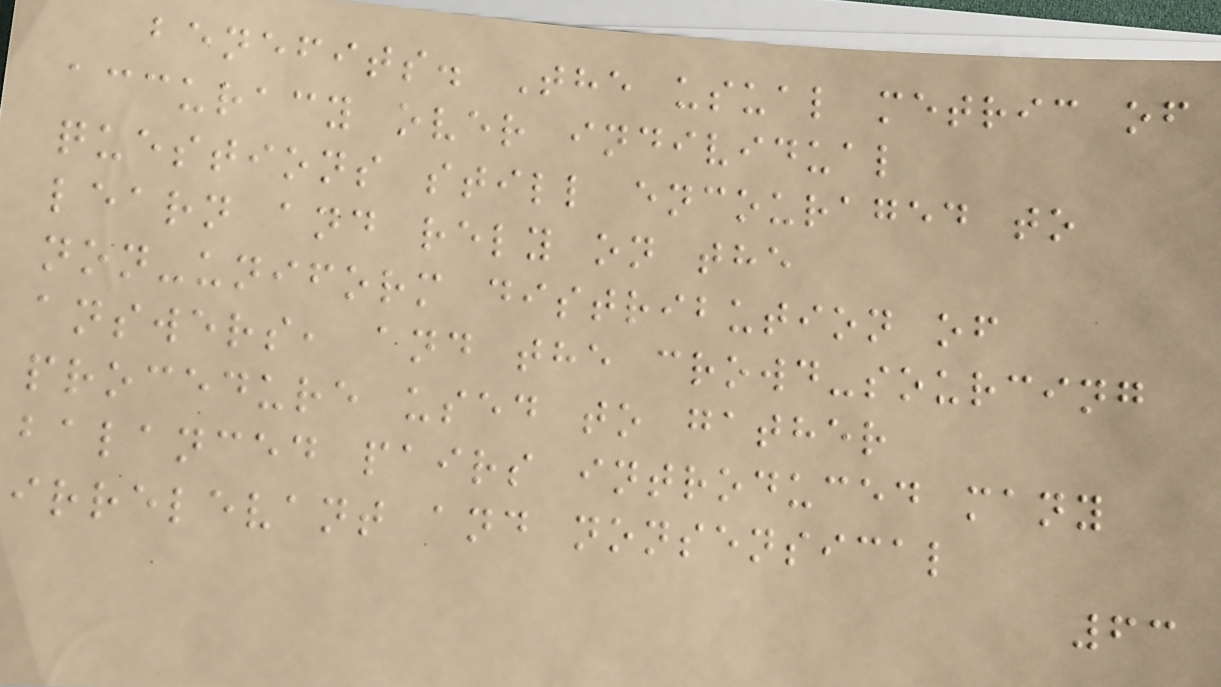benefits. The usual metric of
accuracy over individual
questions still encouraged to
learn and rely on the
non-uniform distribution of
answers, and the crowd-sourcing
procedure used to gather
balanced pairs introduced many
irrelevant and nonsensical
63
